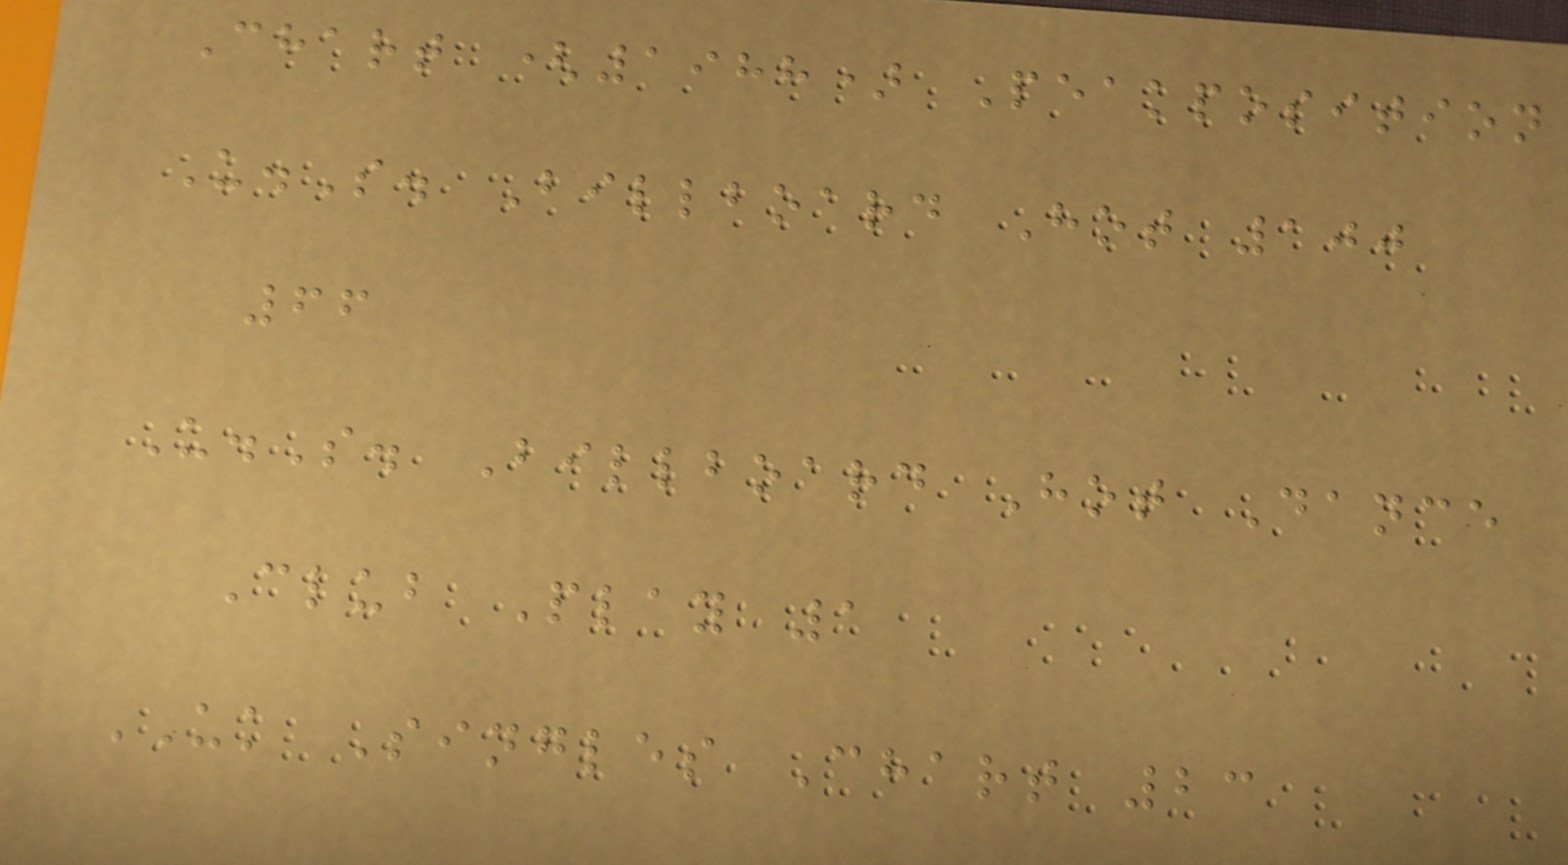Chart (1988) Peakposition
U.S. Billboard Hot 100
66
U.S. Billboard Hot Dance
Club Play 1
UK Singles Chart 23
